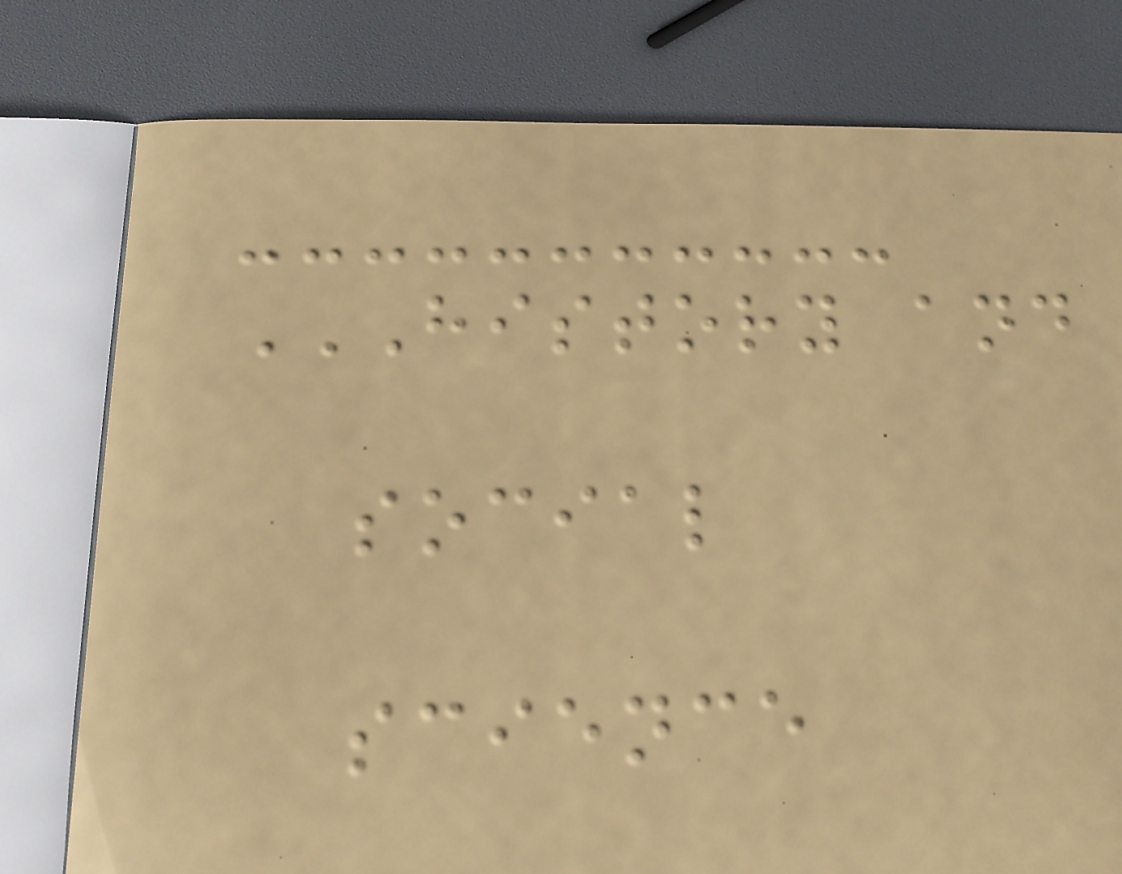HISTORY AND
SOCIAL
SCIENCE
